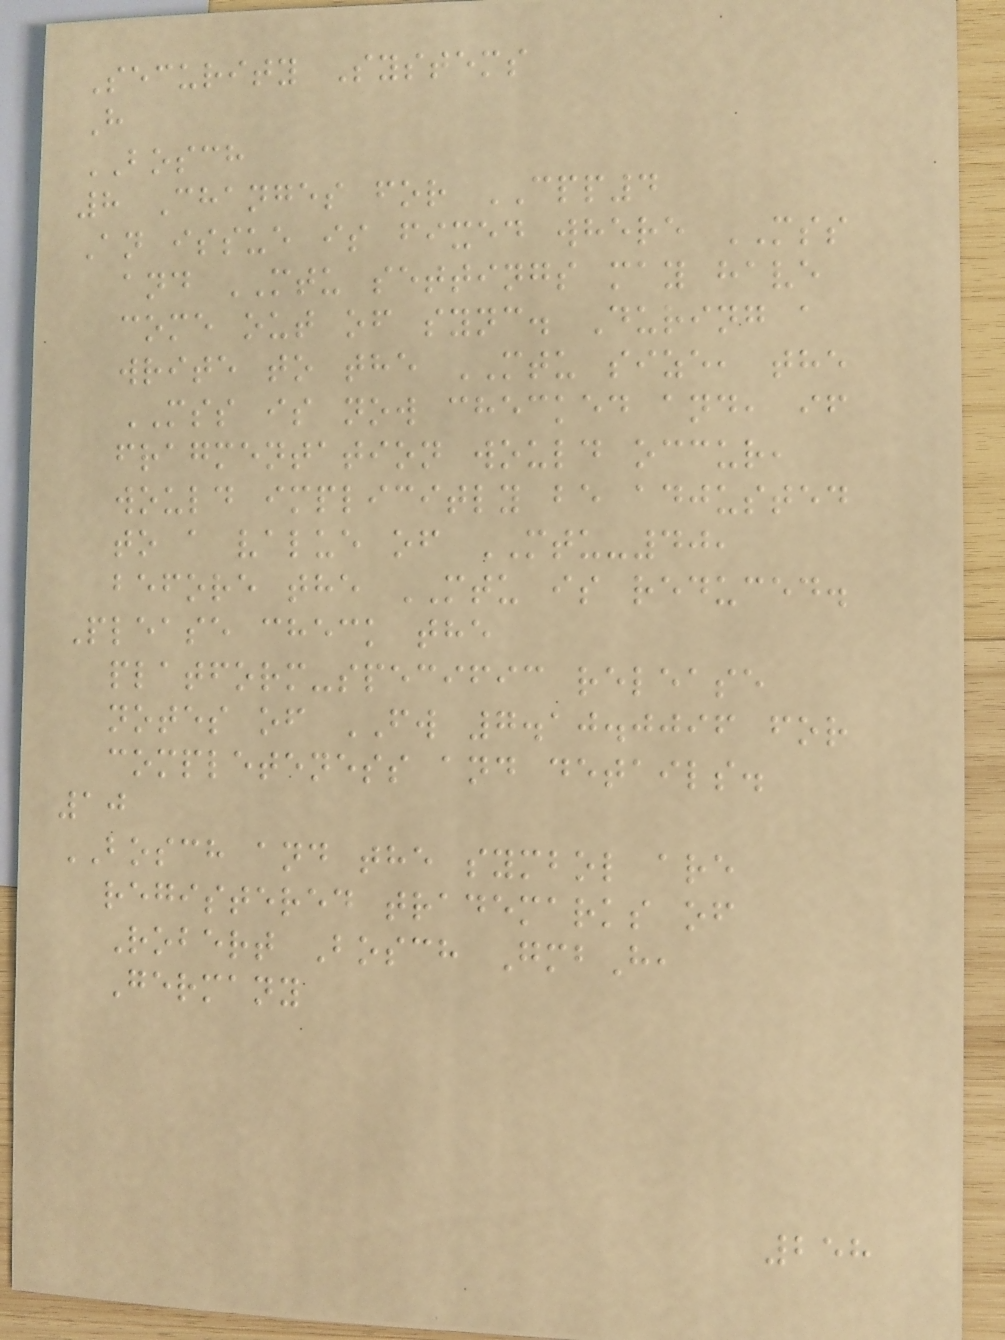Security Systems
H
BOSCH
8 Changes for CPP4
An issue is fixed where MSS
and MTU settings may have
come out of sync. During a
write to the MTU size, the
MSS is now checked and, if
fragmentation would occur,
would implicitly be adjusted
to a value of MTU-40,
before the MTU is reduced.
Please check the
platform-specific release
notes of FW 7.10.0096 for
completeness and details.
10
BOSCH and the symbol are
registered trademarks of
Robert Bosch GmbH,
Germany
258
